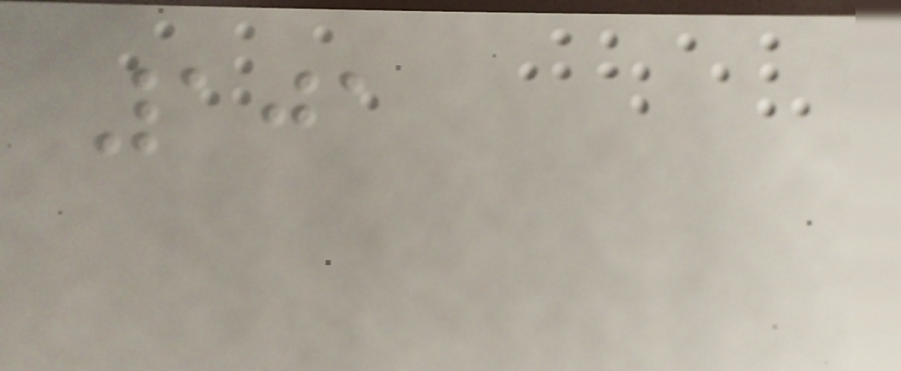101
